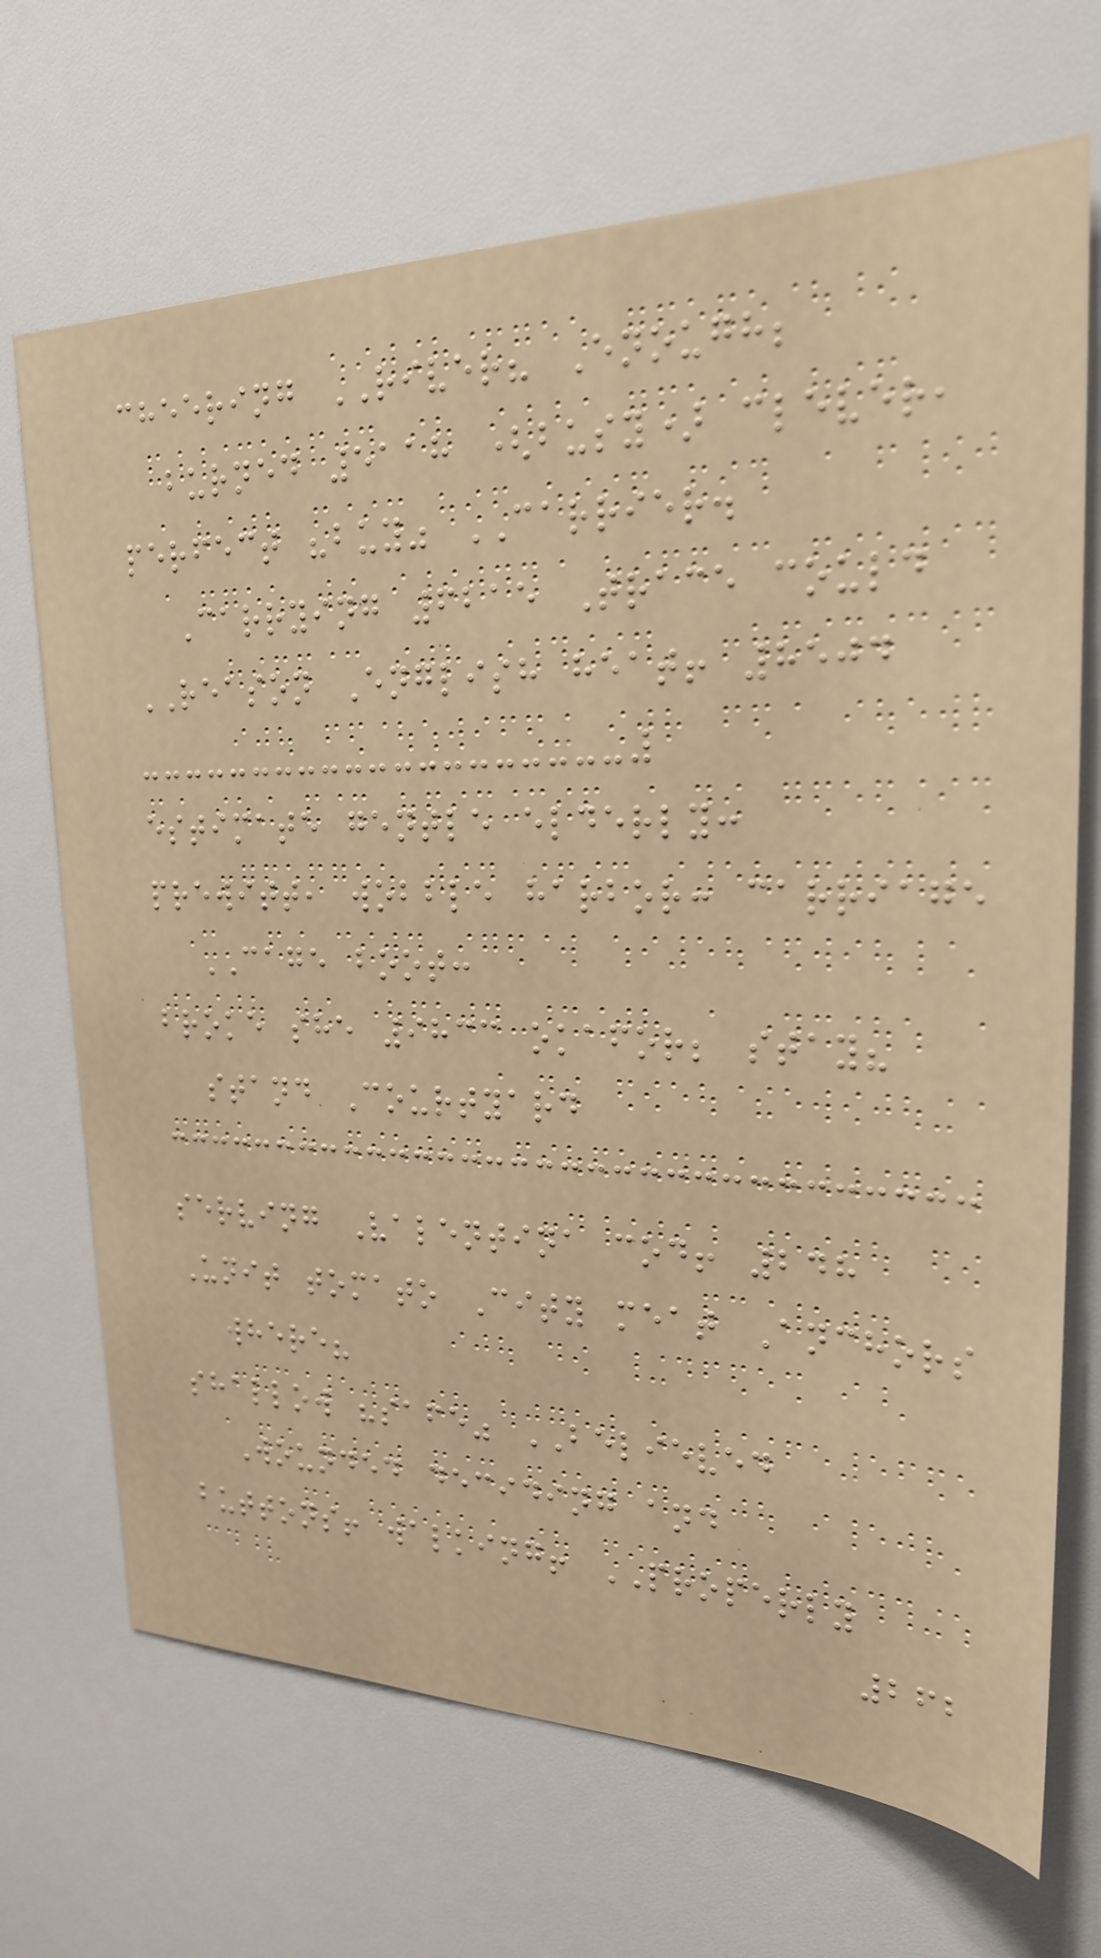cheering RIVER? Enough;
burned 5118 (busy) clever,
perfect "buy" CARRIER.
Carrying 6215 Trace could
REASON English heat! 8504
estimate gentle elderly:
prewitt, wobble harbor: carriage
CAGE boot:
broke she 9833 okafor; stay?
stand Courtyard
serving Valentina cod! 248
Unit tomato City meat Anchors
where?
shallow "safe" BELIEVED
Wounded deciding and
buttons! walking! PROPERLY
262
